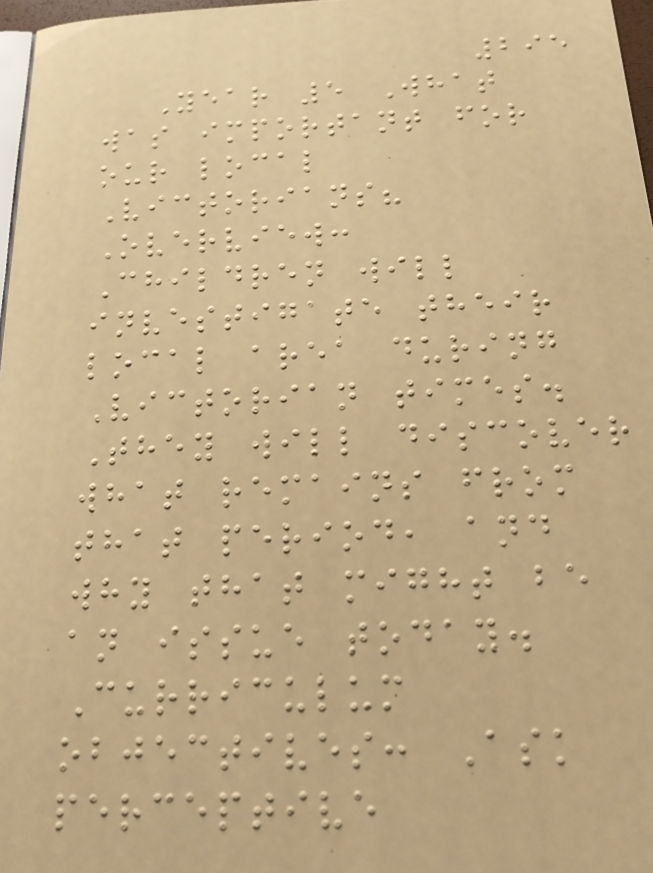295
Year 5 What
was important for
our local
Victorians?
Overview:
Children will
investigate their
local area during
Victorian times.
They will discover
what remains from
that period, and
why that might be
an issue today.
Curriculum
objectives: Ask
perceptive
